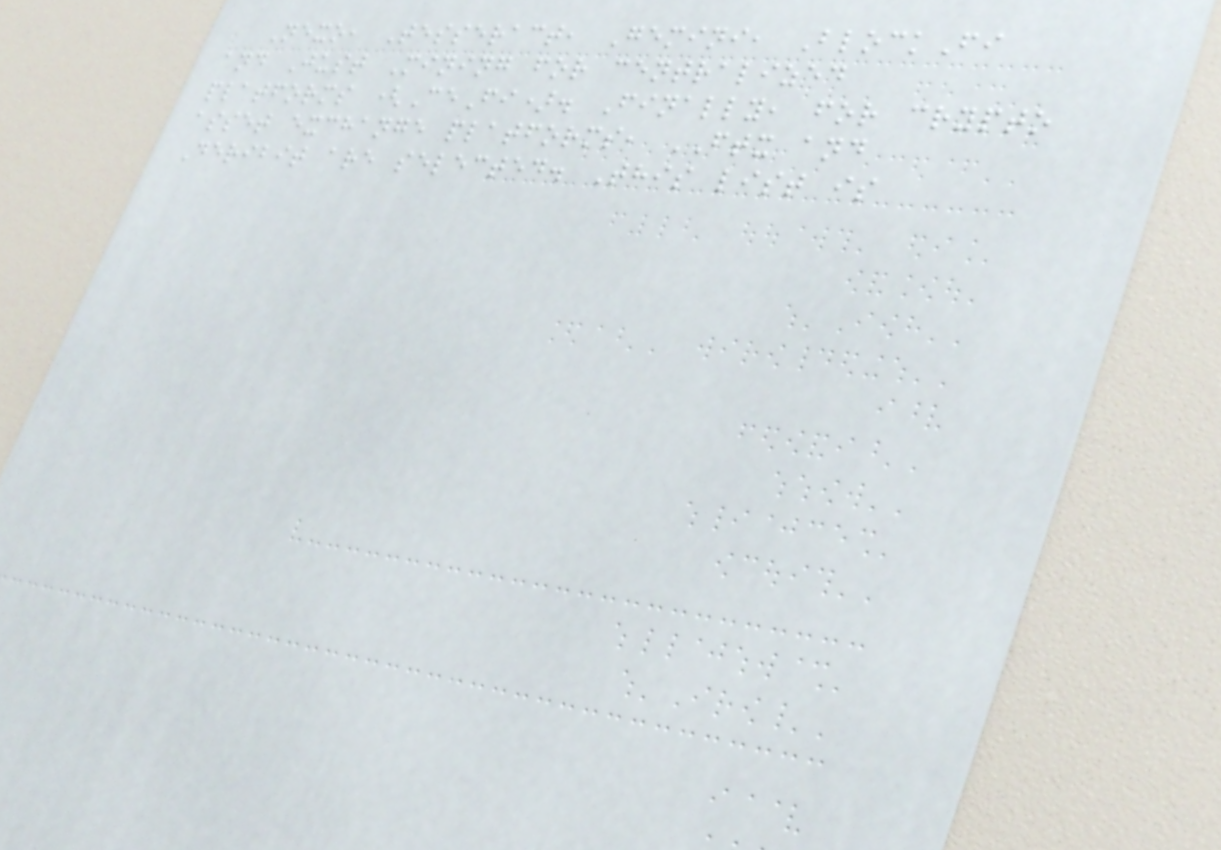Nexo, Tesseract, Gemini, BlockFi
and Just Mining for centralized
platforms (CeFi). Finally, for crypto
asset exchange platforms, FTX and
Deribit are selected. This list is
